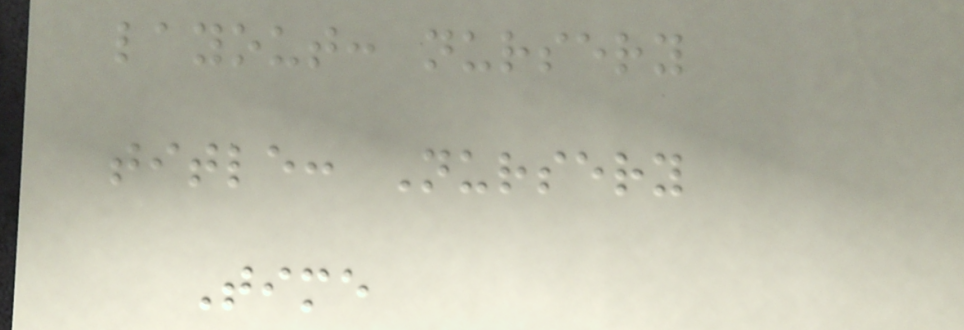layout: nursery
title: Nursery
Time
